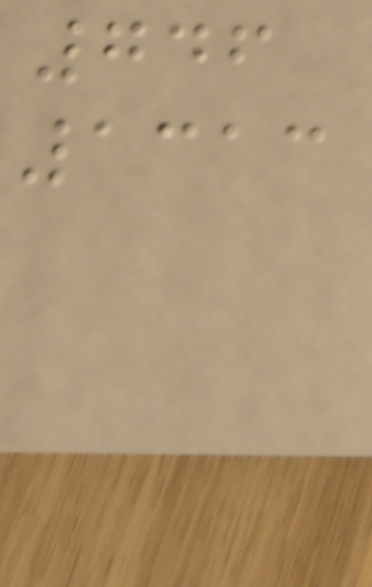746
1313
